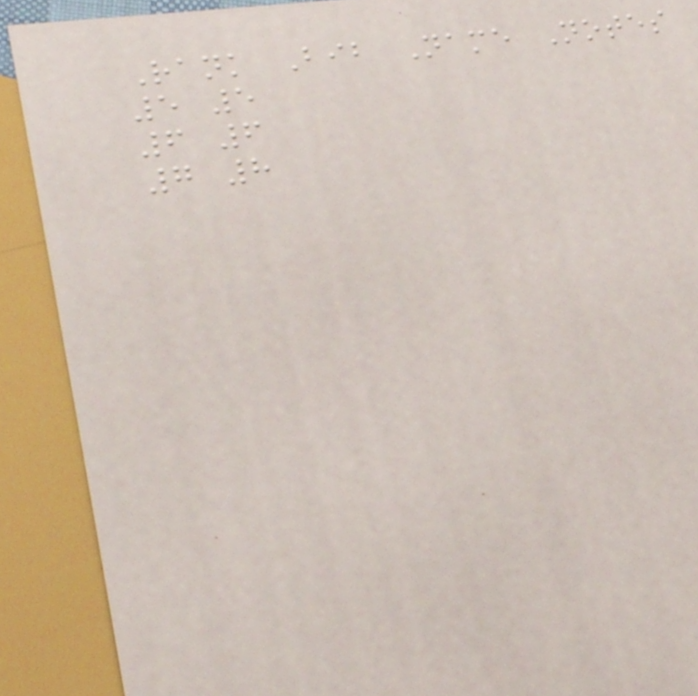Rank Bib Name Notes
5 5
6 6
7 8
